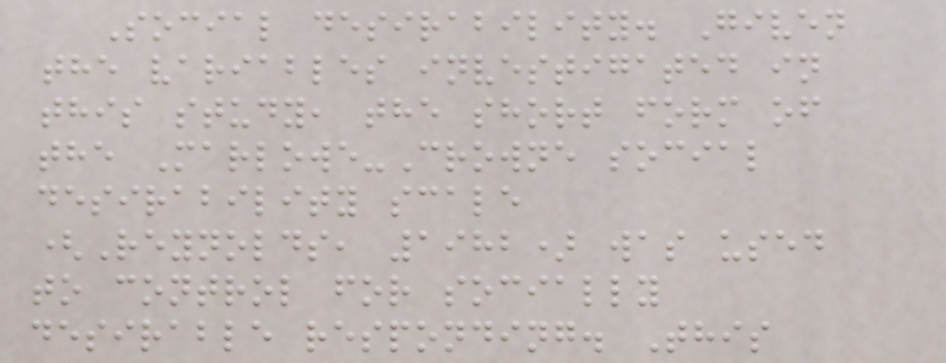Social desirability. Given
the variables investigated in
this study, the short form of
the Marlowe-Crowne social
desirability scale
(Reynolds, 1982) was used
to control for socially
desirable responding. This
